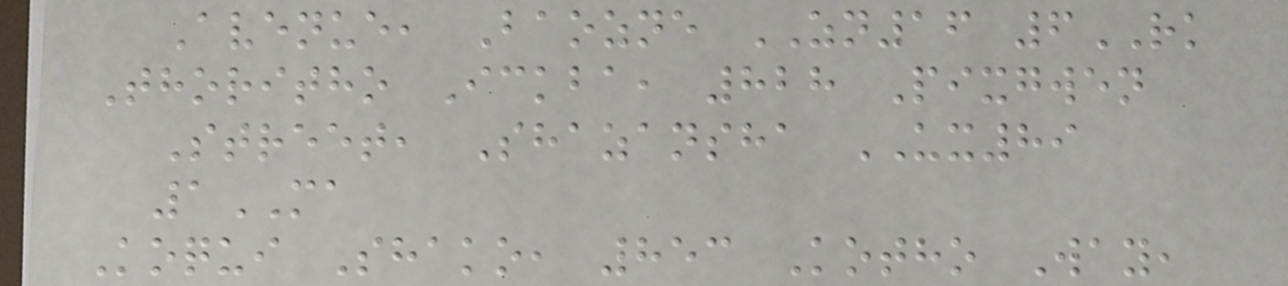Avenue, Baozne ZN16 6RK
Thoritho Ickba, 828 Pixgwen
Street, Shazansha UX89
1MA
Koqui Shako, 853 Kotho Way,
